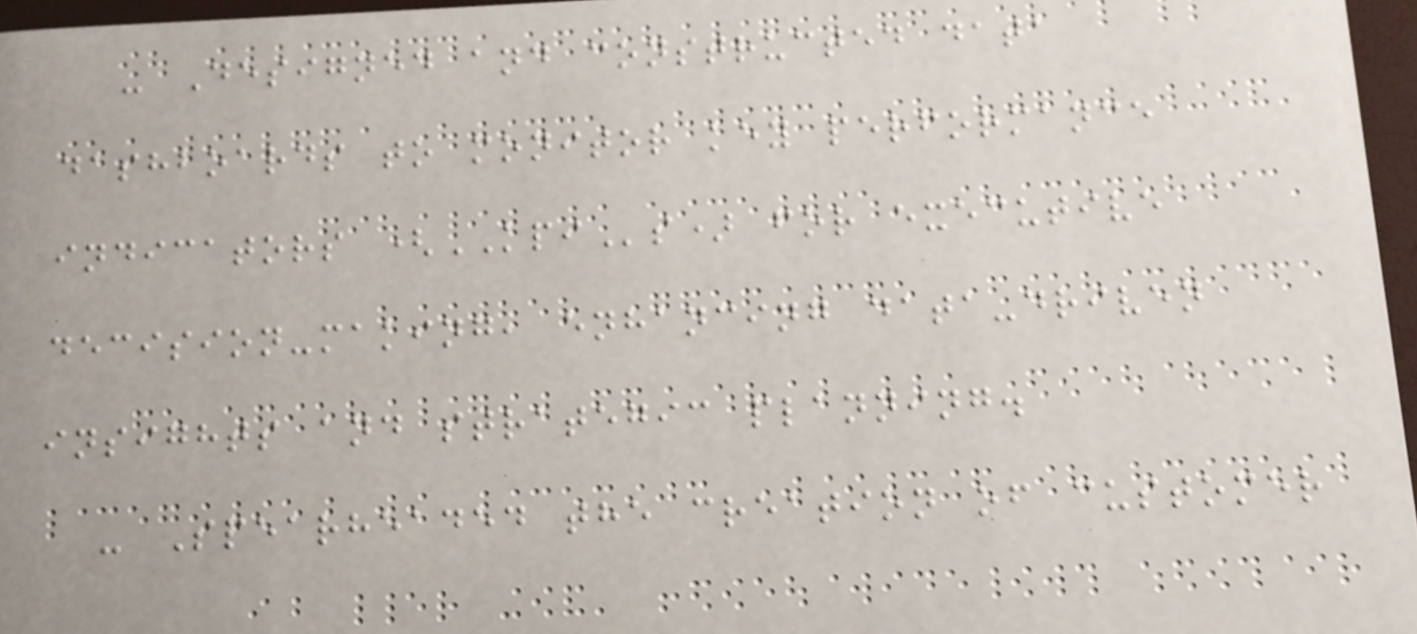- Designed and constructed data
dashboards to monitor key performance
indicators (KPIs) for executive
decision-making, enhancing data-driven
insights and strategic planning.
- Spearheaded the creation of customer
